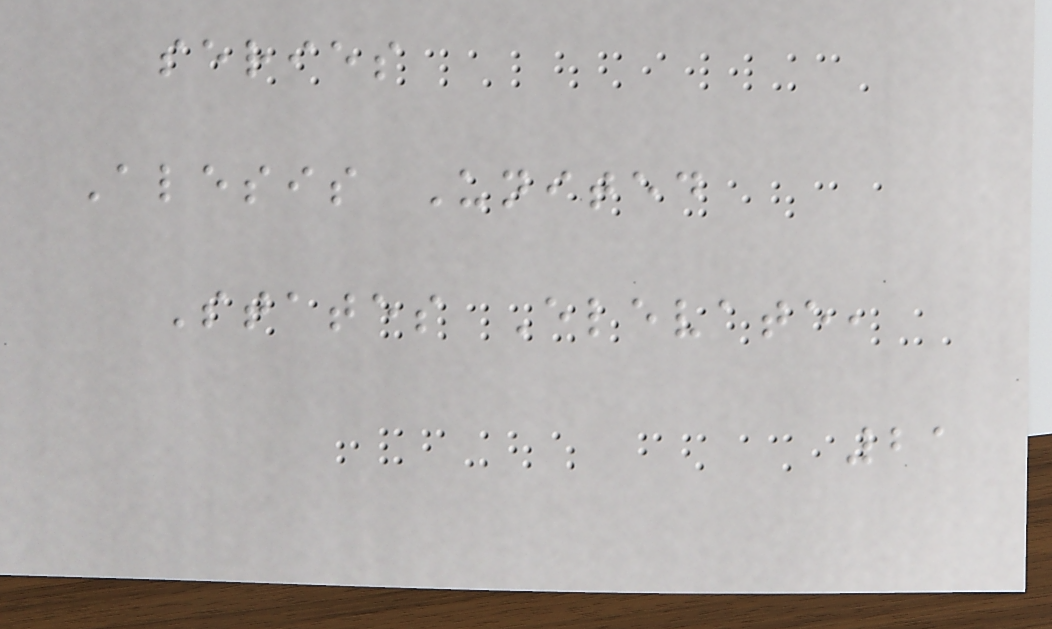series
Alesis United
States Elevate,
21
